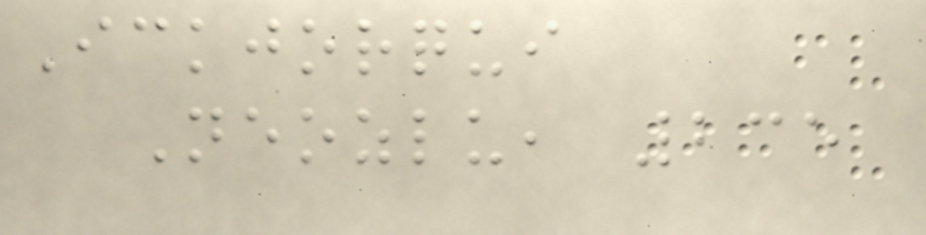Ickjorqui
Neozlu, 235
